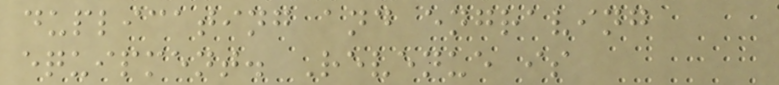duplicating and engraving
equipment. Revenue is
